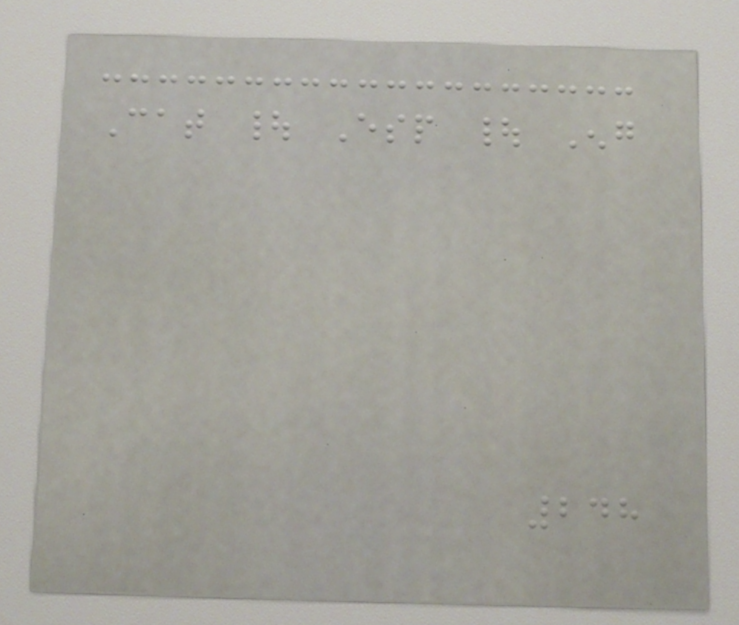Cat | Esp | Eng
248
